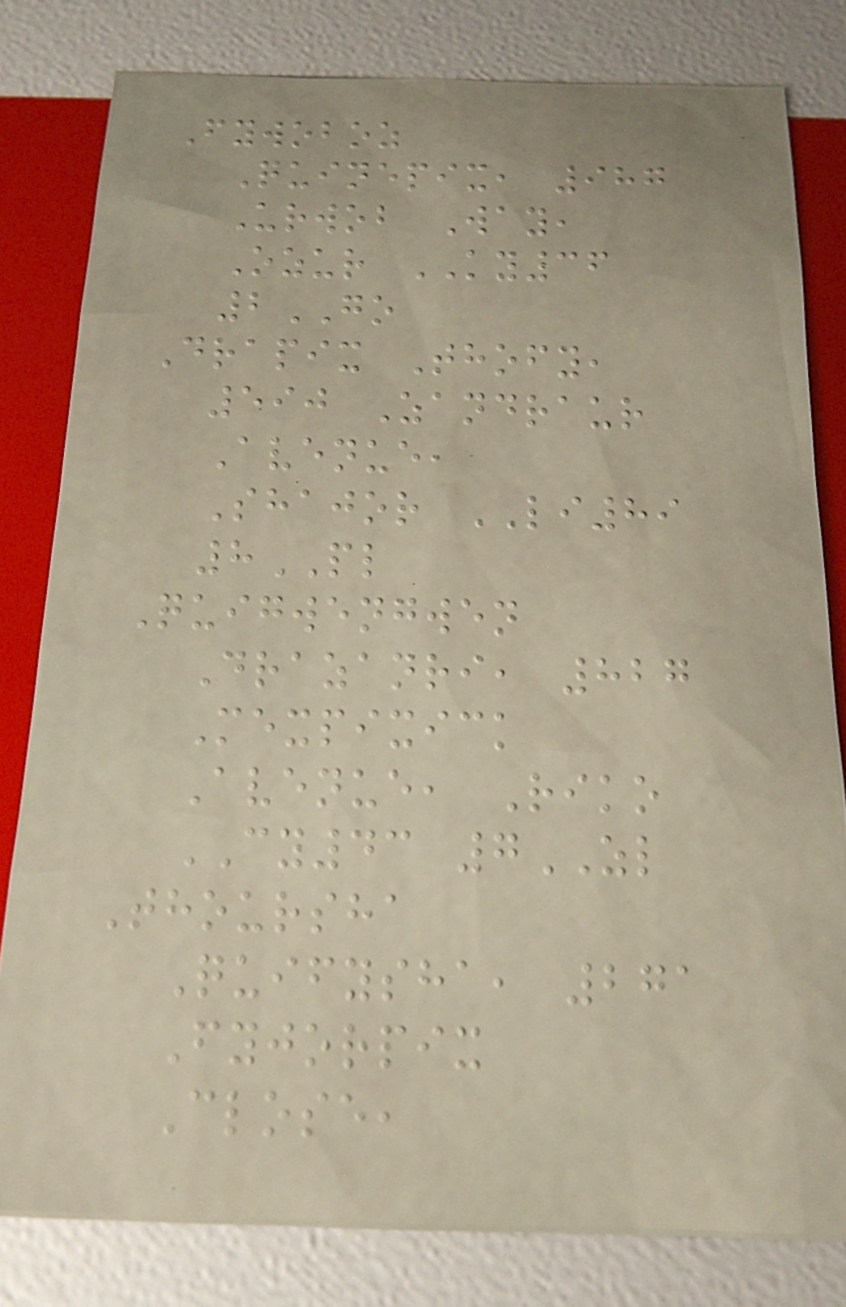Fywoboz
Quinepix, 987
Urwob Way,
Ozur KY36
2GO
Drapix Thofy,
590 Zandraur
Avenue,
Shajor LI89
8PL
Quigwengwen
Drazanri, 827
Mexpixick
Avenue, Riko
CY43 7ZL
Thoursha
Quifysha, 271
Fyjorpix
Close,
